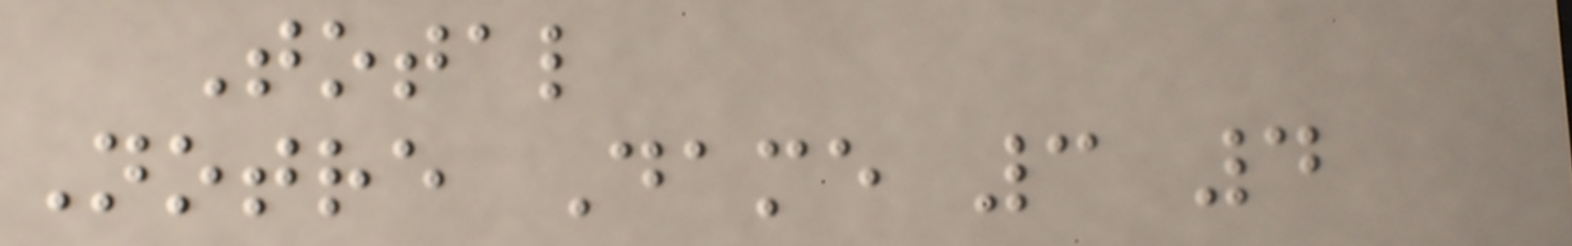Total
Notre Dame 3 4
